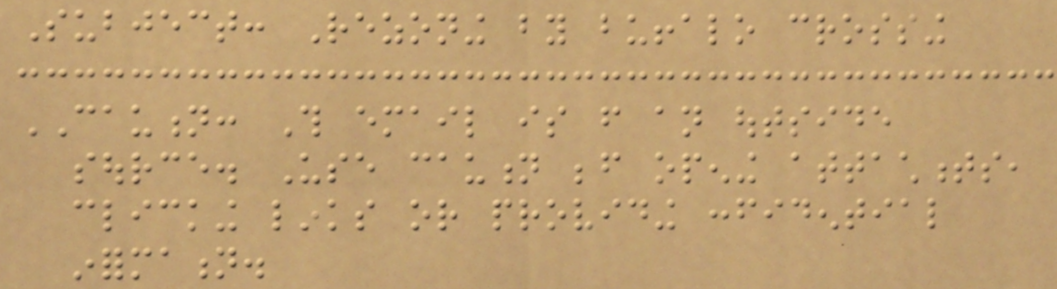Subject: Rezoning by buffalo crossing
CAUTION: This email is from an outside
source. Use caution before opening attachments,
clicking links or providing confidential
information.
